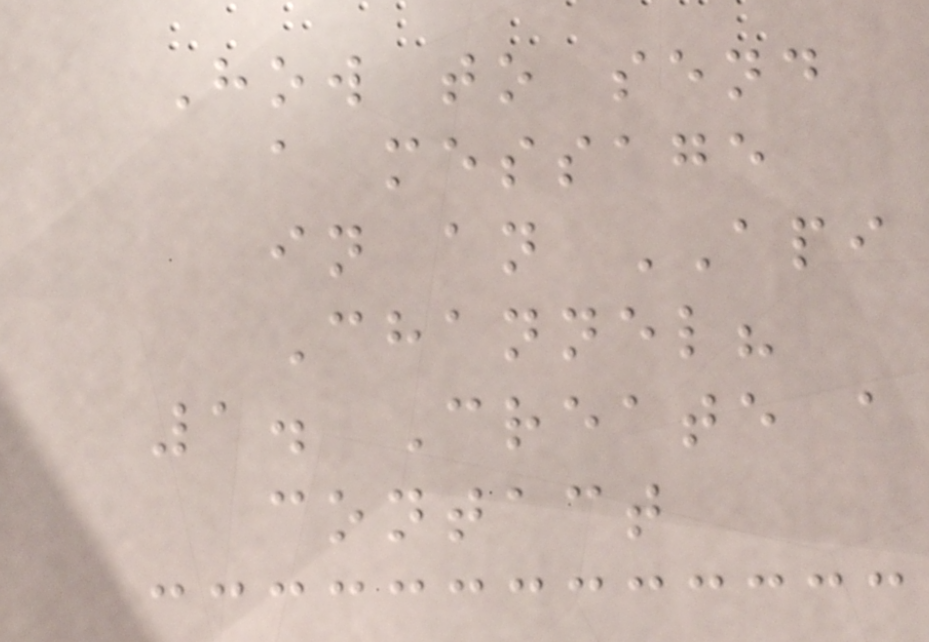How to send
a message
in an API
Channel?
1. Create a
contact
